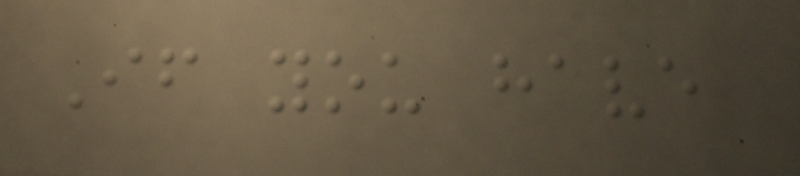If you have
